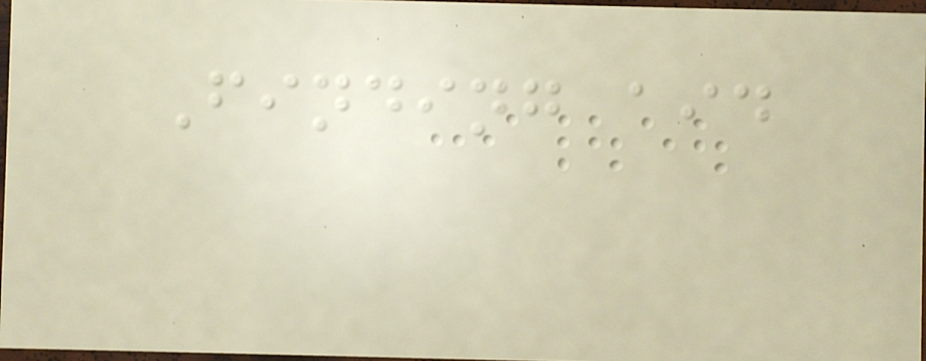Finding aid
